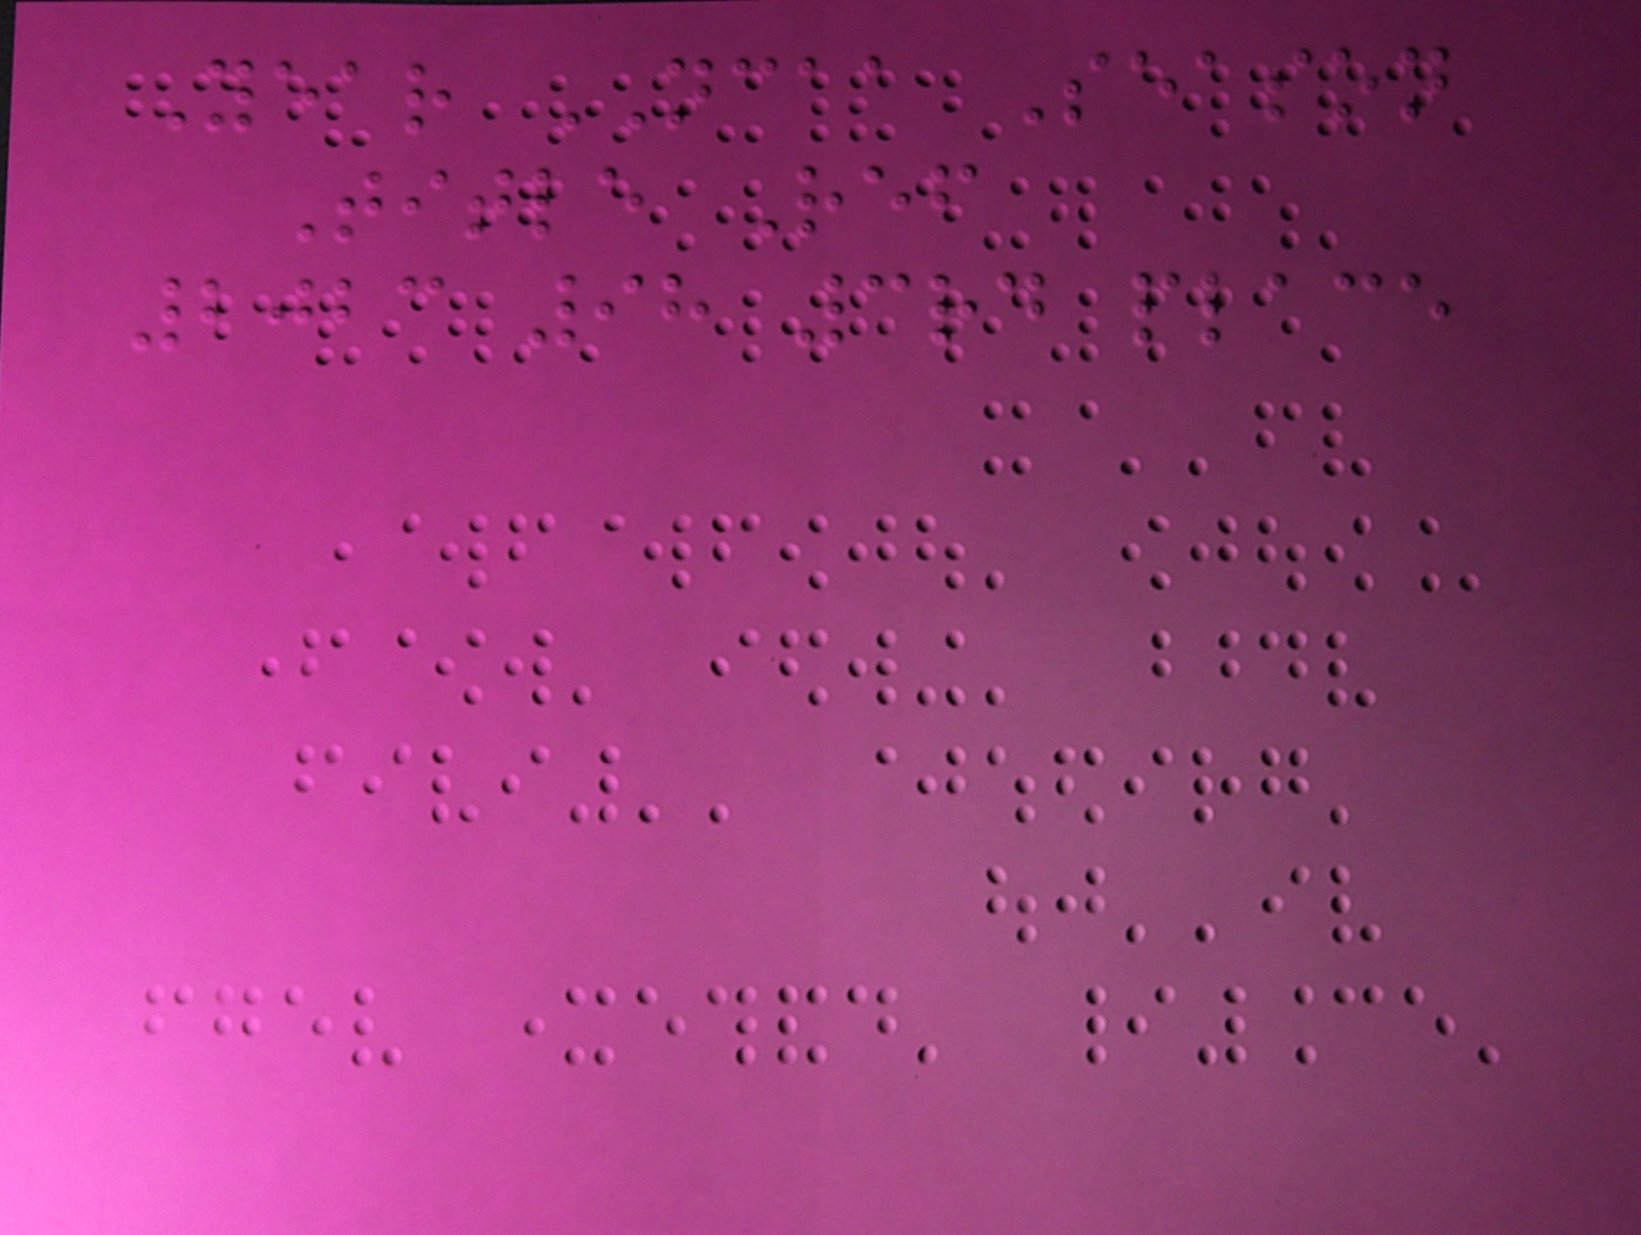Year NCAA Season
Title Ref
2023 98 3rd place
